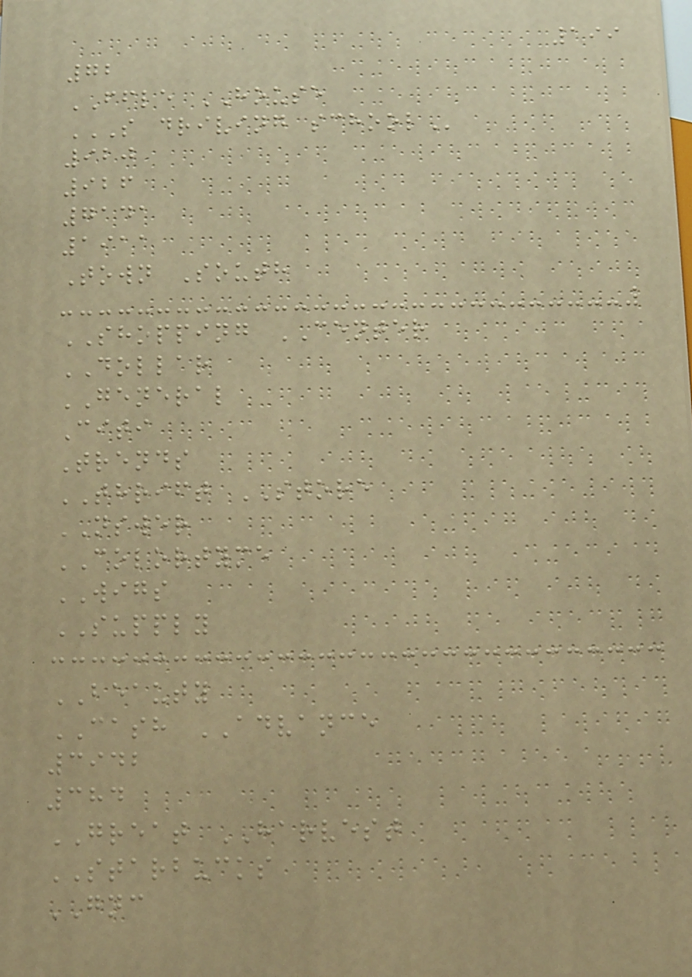199
72
FFLE HOUSE
S DRIVING SCHOOL
920
926
7141
1911
Town South
SHOPPING CENTER
DOLLAR
GENERAL
Citi
Trends
THRIFT STORE
NSWER
COLORTYME
WIGS
SUPPLY
BEAUTY
CASH ADVANCE
3942
384
GREAT HARVEST
STARBUCKS
GNC
